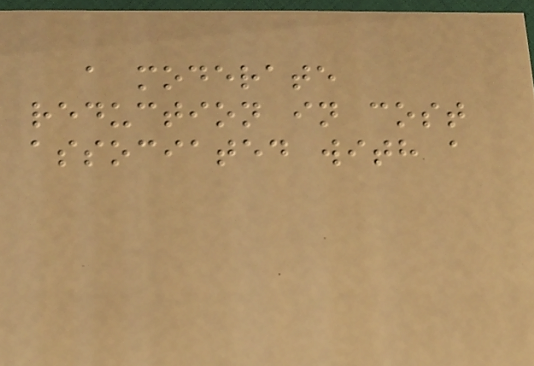a moderate
reduction in cost
associated with a
